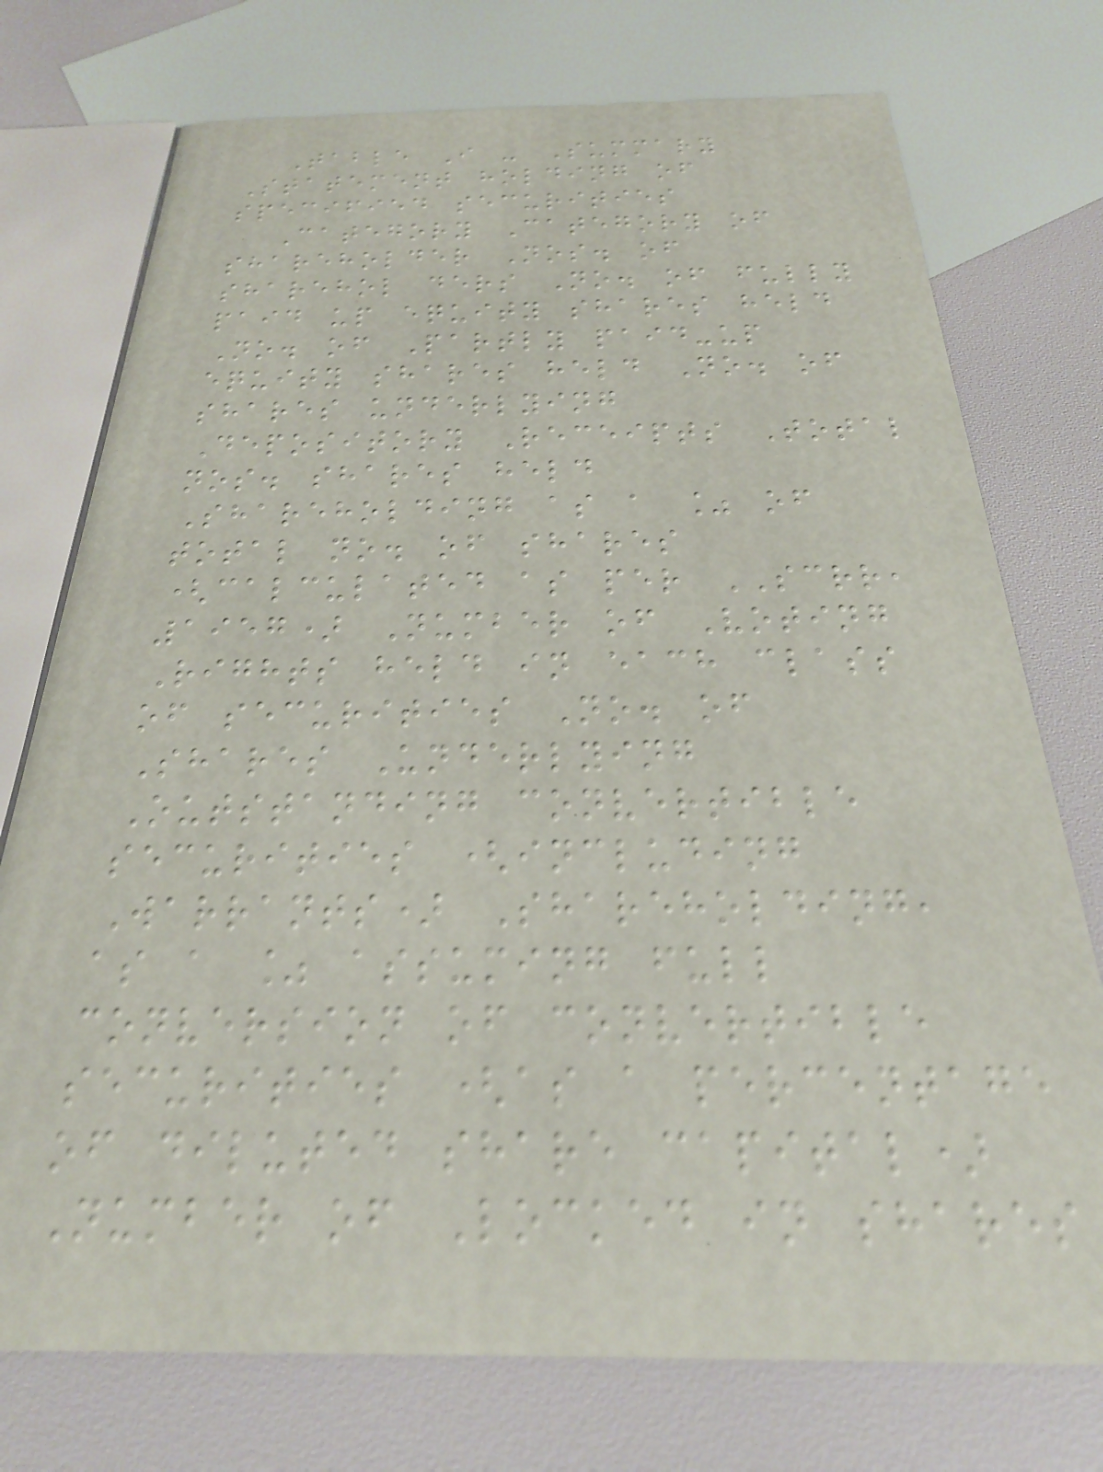Table I - Summary
Statement holding of
specified securities
Category Category of
shareholder Nos. of
sharehol ders No. of fully
paid up equity shares held
No. of Partly paid-up
equity shares held No. of
shares underlying
Depository Receipts Total
nos. shares held
Shareholding as a % of
total no. of shares
(calculated as per SCRR,
1957) Number of Voting
Rights held in each class
of securities No. of
Shares Underlying
Outstanding convertible
securities (including
Warrants) Shareholding,
as a % assuming full
conversion of convertible
securities (as a percentage
of diluted share capital)
Number of Locked in shares
